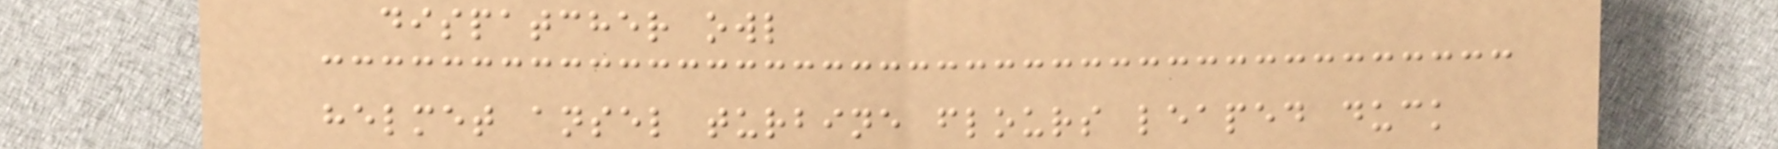dispatcher owl
helmet ansel turbine flours leaped duck
